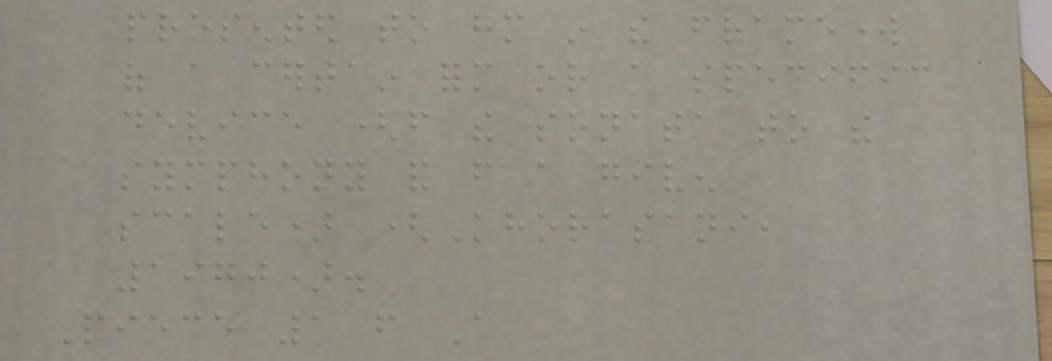presented to him in the framework
of a certain form or a specific
device (from the sonata to the
symphony and from a given
scale) (Khorasani,
1970).
Piece 1 from A
